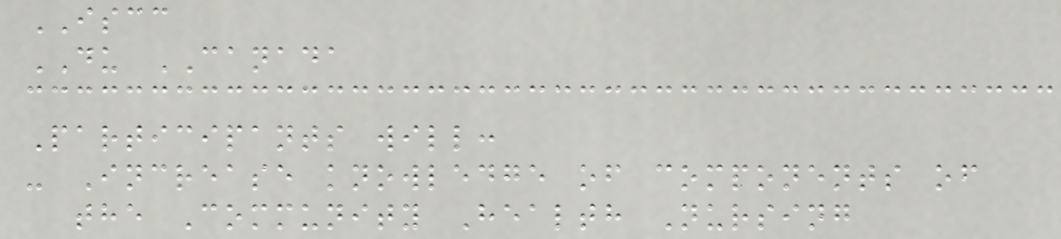ISCC
DU CANADA
Participants will:
- Increase knowledge of components of
the Community Health Nursing
